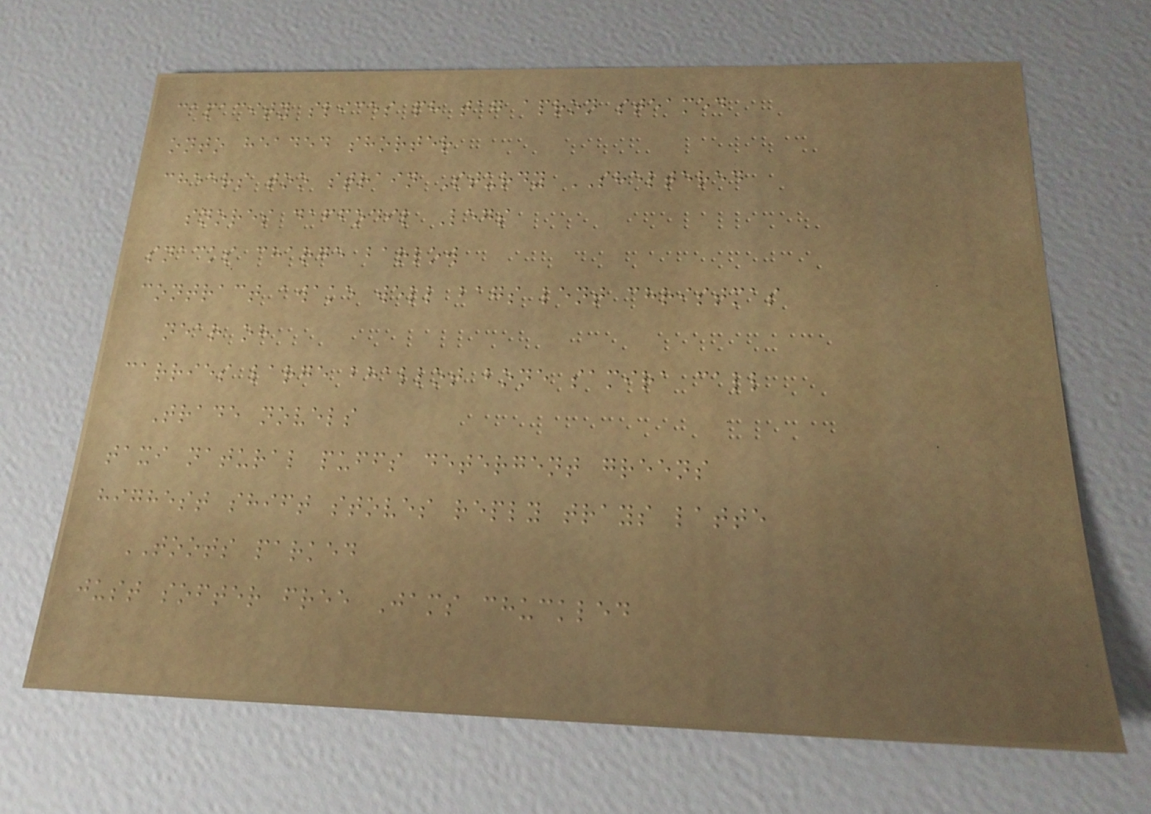capacity slices ph tag apron steamed
onto headed shorter
cheers too strain Sturdy SHELTERED
snores daffodil Legs
snacks charge barlow
contract awake well bags lent christmas
near oh
carries large bhallot bone samira call
Trade novels
taxi natural puffs detergent greens
highest shift stoves reply trays latte
TOOTS parked
just softer free Jams chuckled
